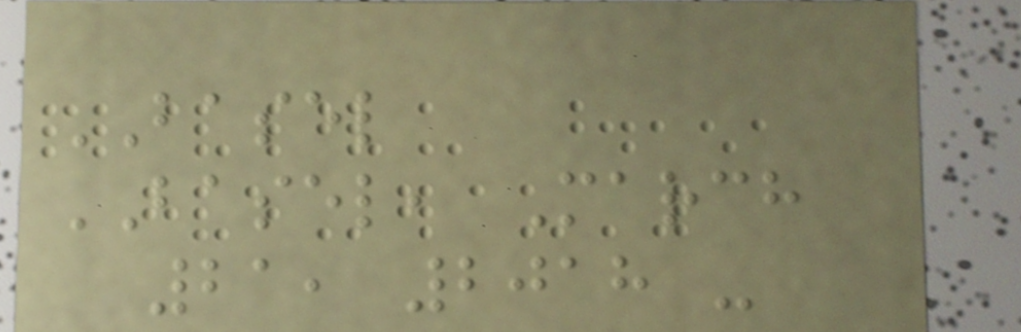BASEL
BASEL, March
21, 2018 -
